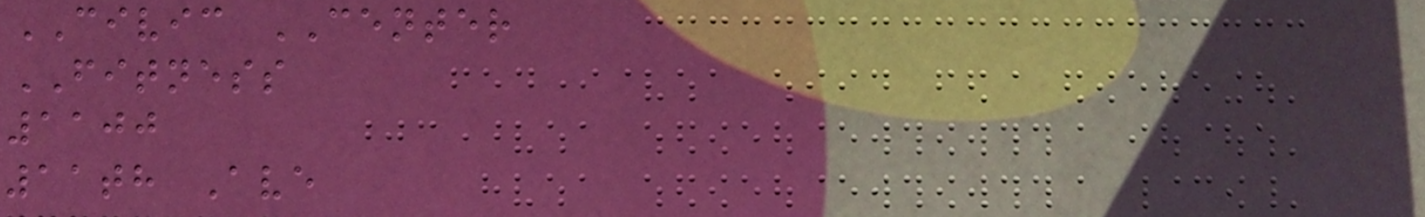CIVIC CENTER
FITNESS
1100
11th Ave
